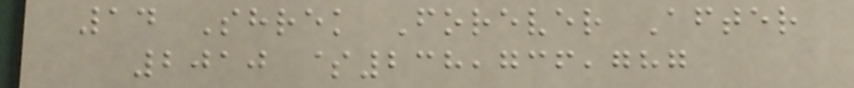14 Shrek Forever After
2010 $238,736,787
